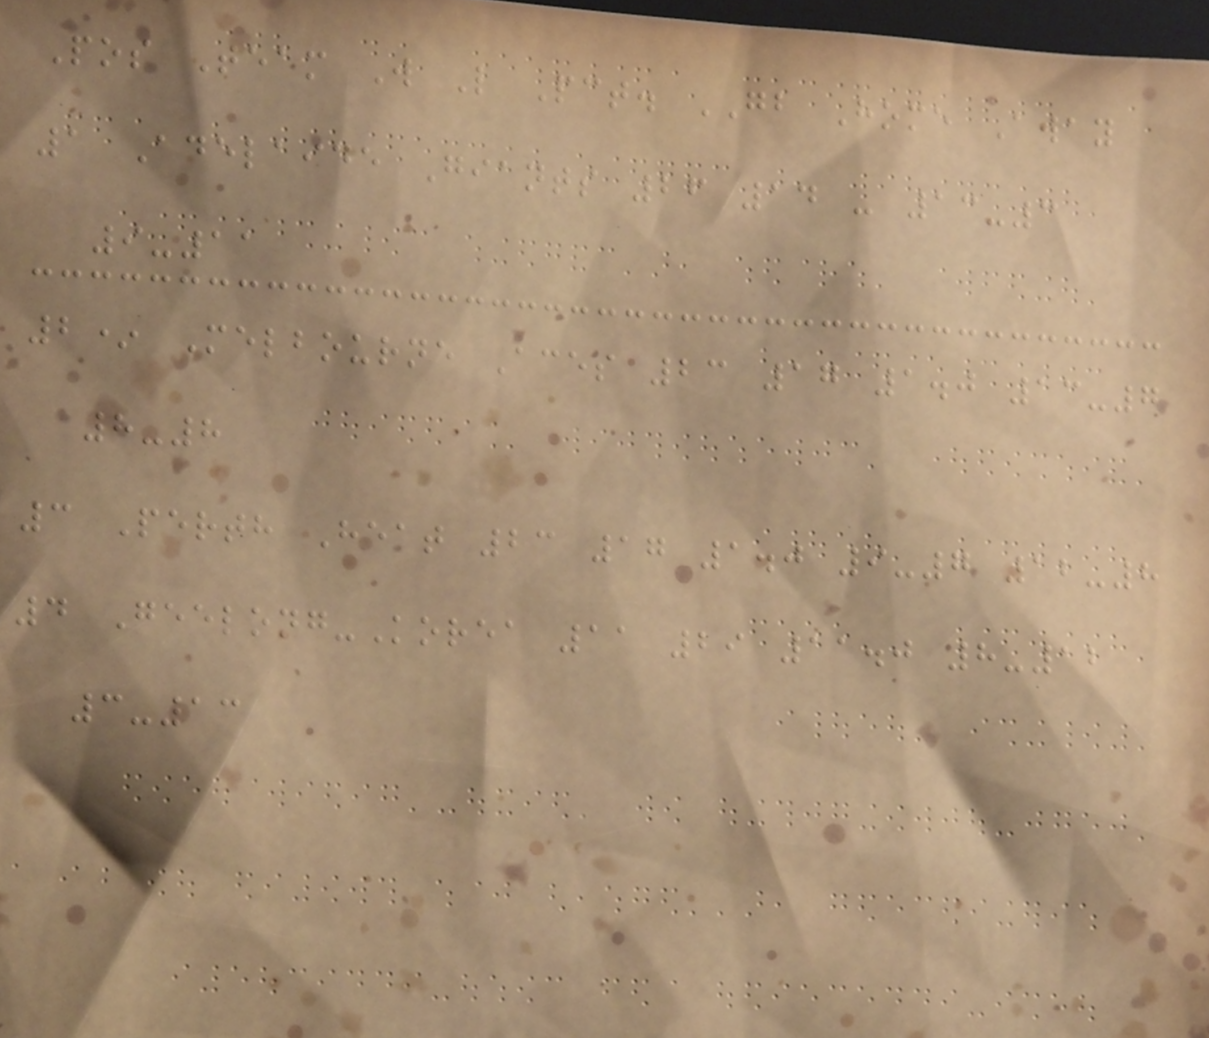Pos Team W L Pct. GB Home Away
1 Adelaide Giants 26 14 - 13-3
9-11
2* Melbourne Aces 23 17 1.0 13-7
8-8
3 Perth Heat 23 17 1.0 9-7 12-8
4 Geelong-Korea 11 29 11.0 8-12
3-13
